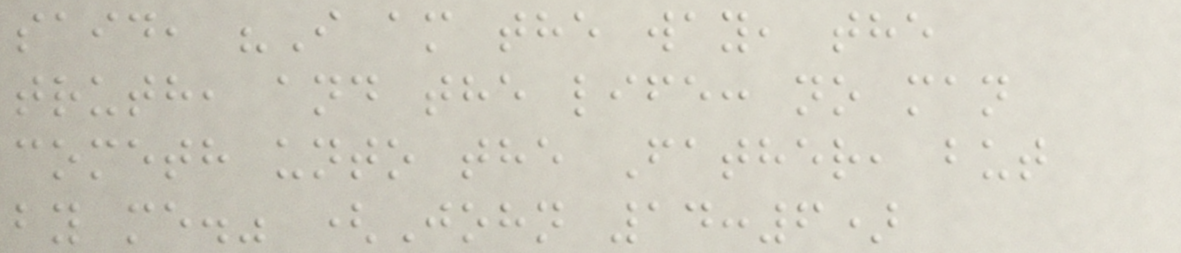said, "I am the way, the
truth, and the life: no man
cometh unto the Father, but
by me." (John 14:6)
